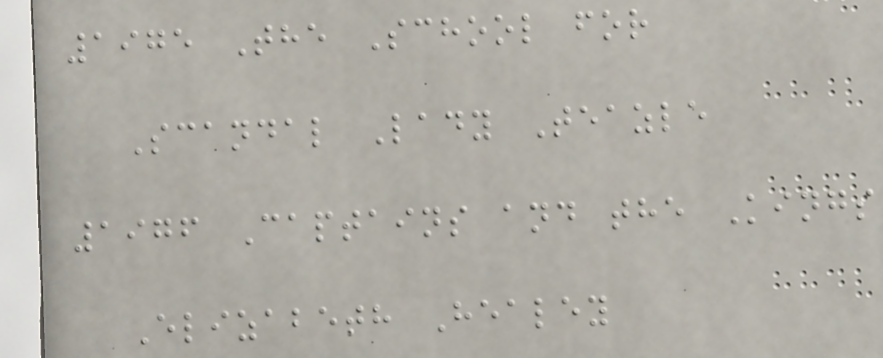1975 The School for
Scandal Lady Teazle
1976 Captains and the Kings
Elizabeth Healey
